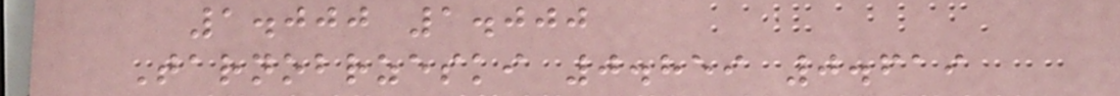1.000 1.000
Tarnobrzeski 0.859 0.619
